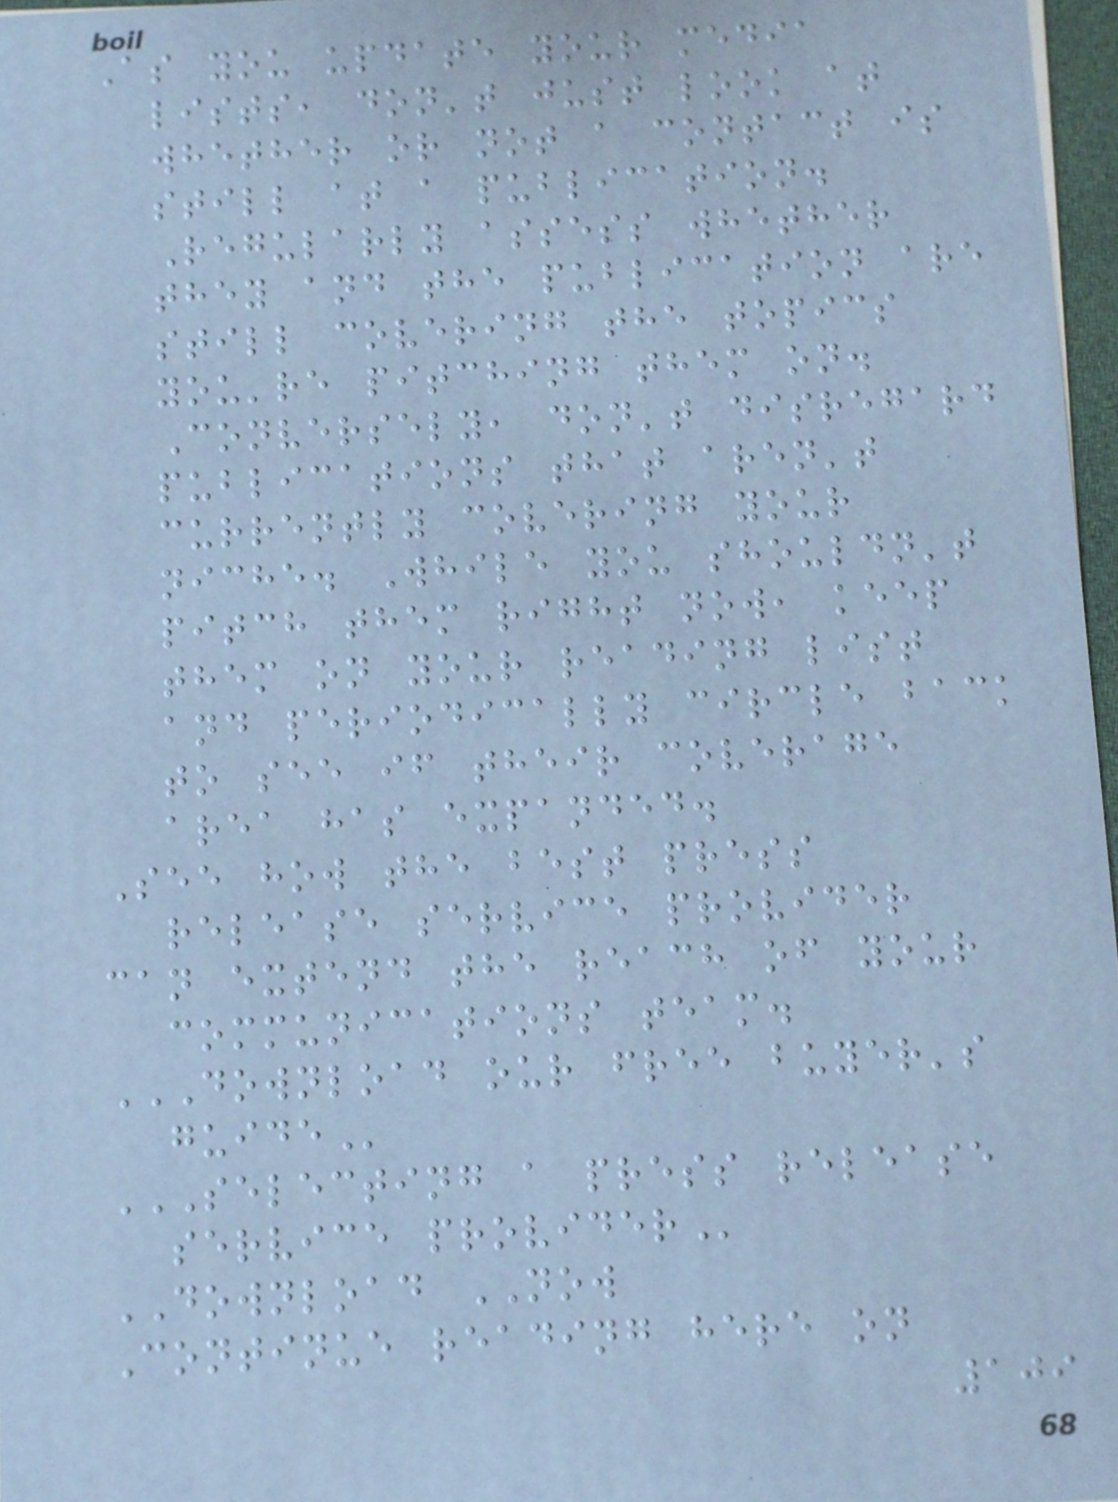As you update your media
lists, don't just look at
whether or not a contact is
still at a publication.
Regularly assess whether
they and the publication are
still covering the topics
you're pitching them on.
Conversely, don't disregard
publications that aren't
currently covering your
niche. While you shouldn't
pitch them right now, keep
them on your reading list
and periodically circle back
to see if their coverage
area has expanded.
See how the best press
release service provider
can extend the reach of your
communications team.
DOWNLOAD OUR FREE BUYER'S
GUIDE
SELECTING A PRESS RELEASE
SERVICE PROVIDER
DOWNLOAD NOW
Continue reading here on
109
